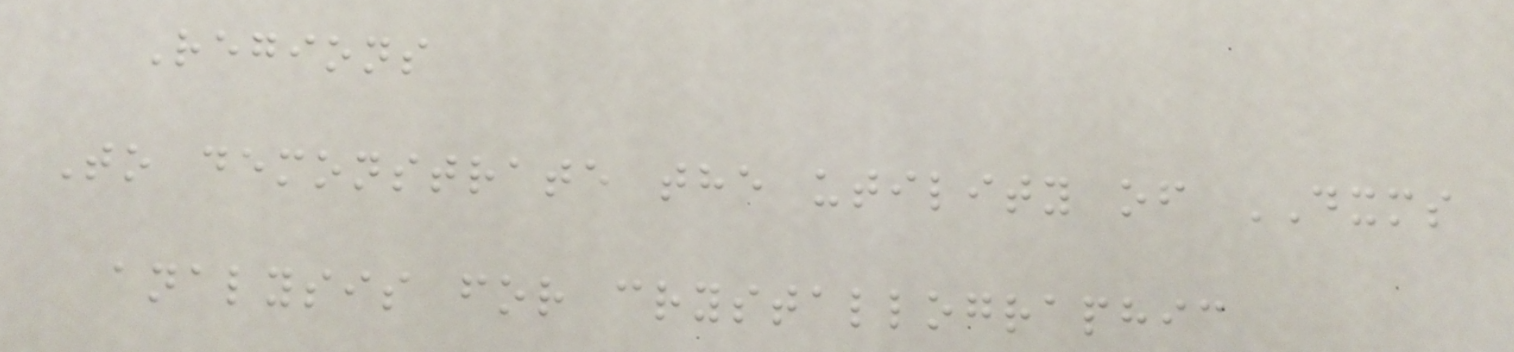Regions
To demonstrate the utility of DXMS
analysis for crystallographic
